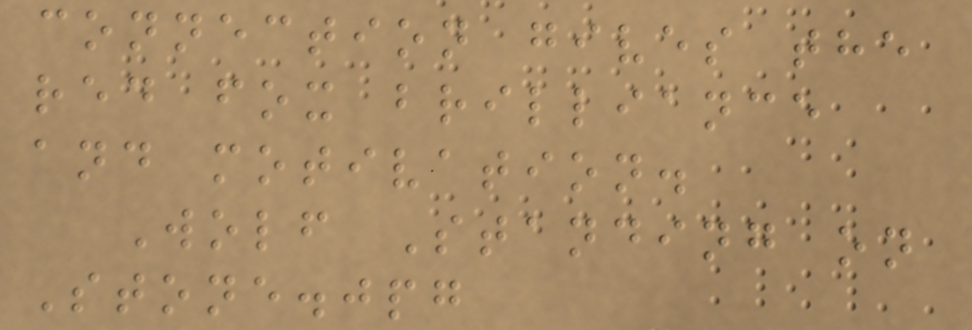connection gives the
red fox brilliance
and motivation.
Wolf Standing on
Stone.jpg
